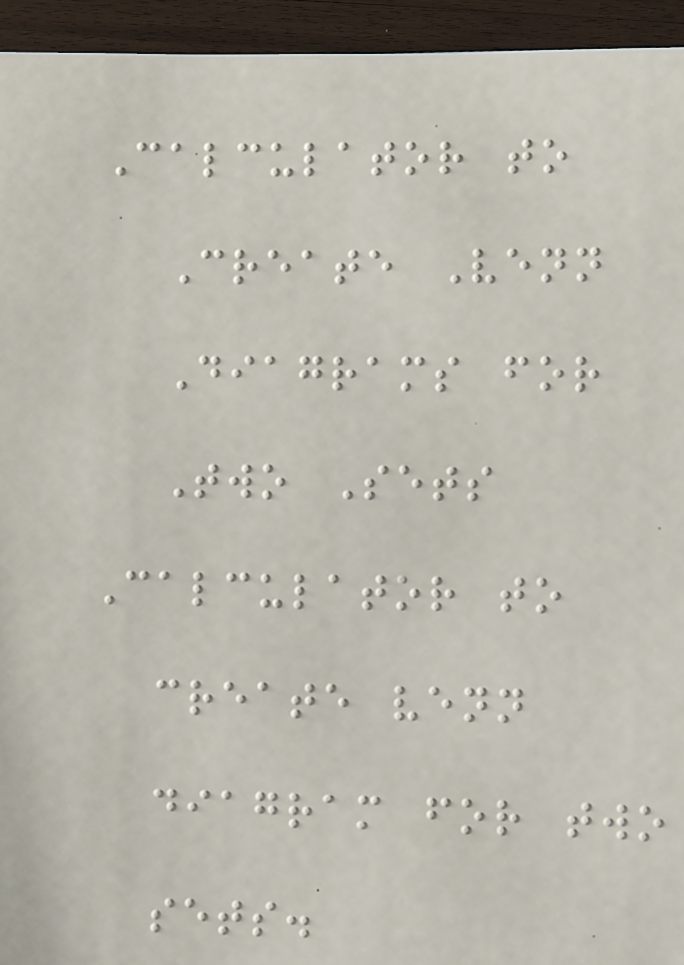Calculator to
Create Venn
Diagrams for
Two Sets
Calculator to
create venn
diagram for two
sets.
